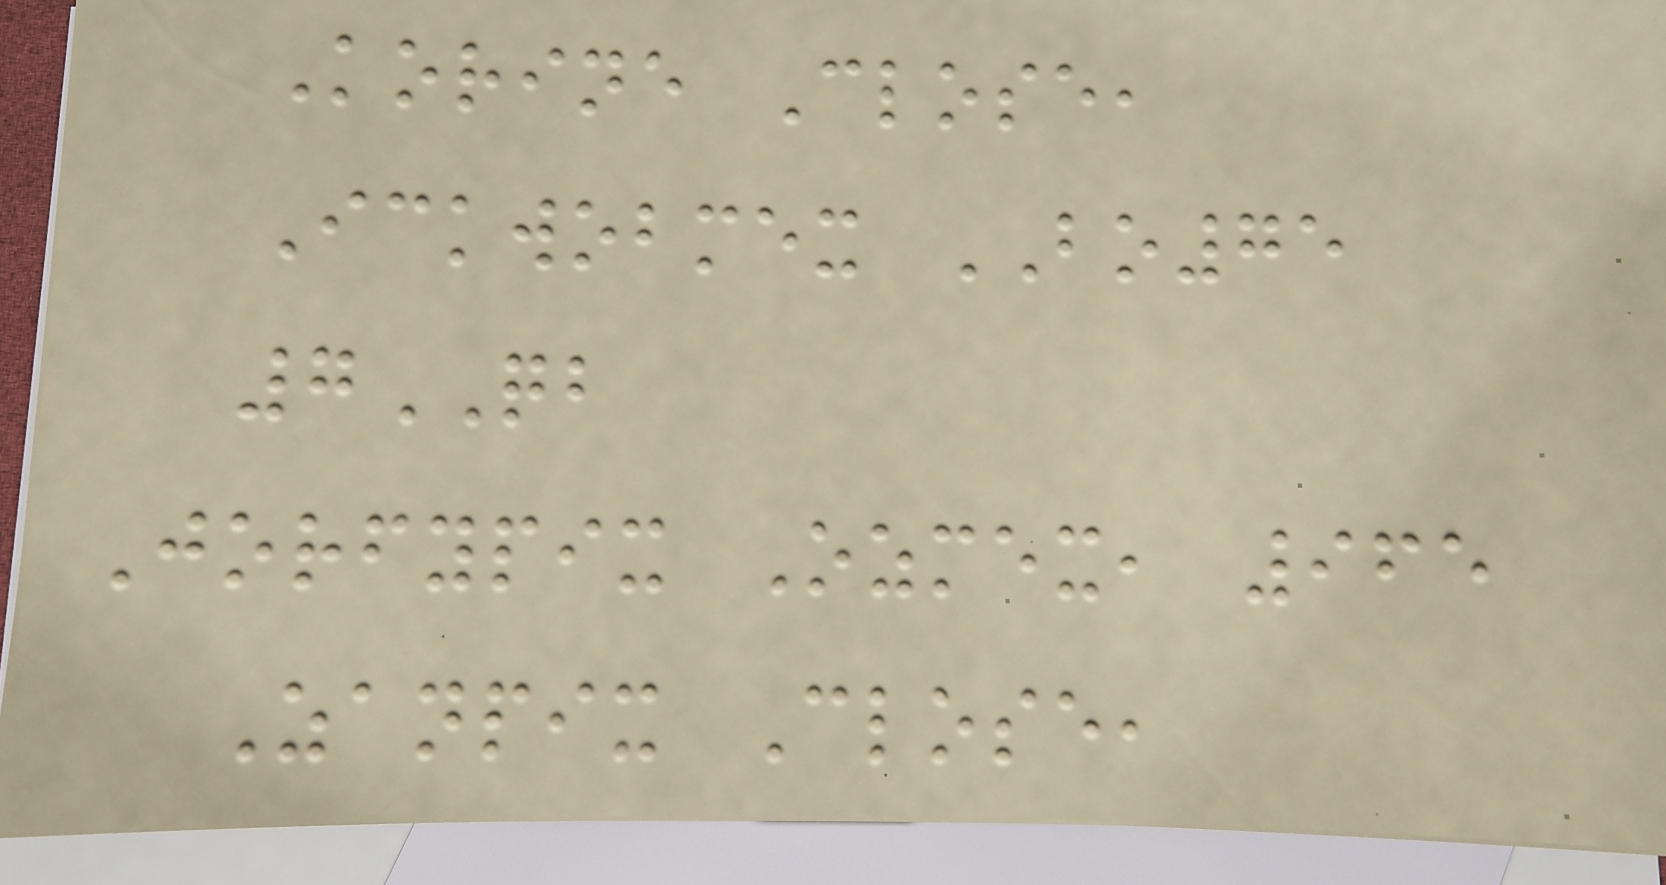Korine Close,
Ickwobmex BO75
7QB
Jorfypix Ozmex, 965
Zanpix Close,
